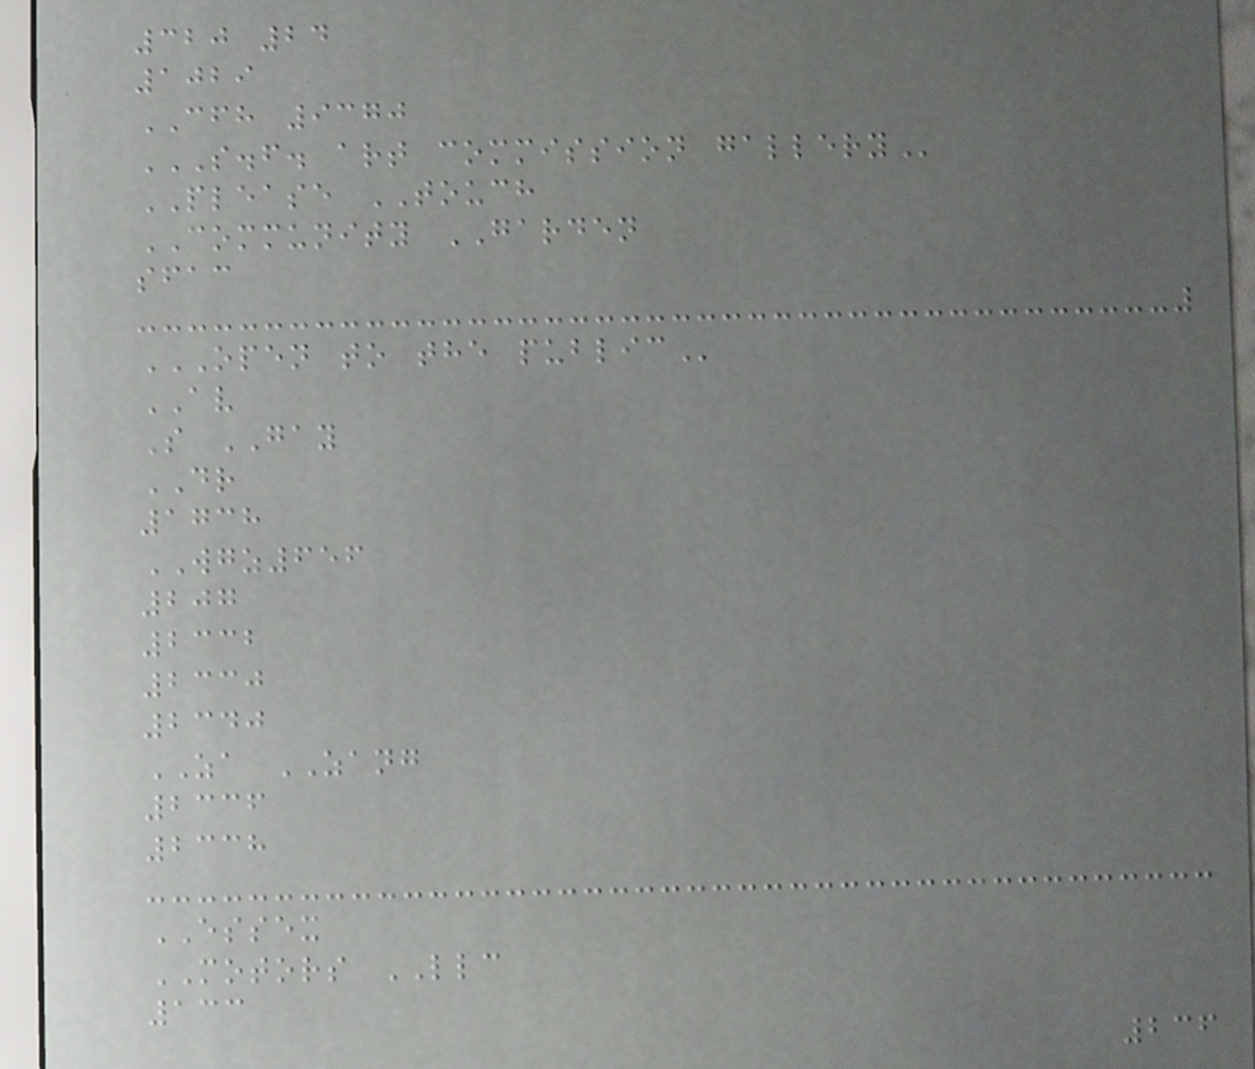320 24
1029
CFH 9370
S.F. ART COMMISSION GALLERY
PLEASE TOUCH
COMMUNITY GARDEN
sfac
OPEN TO THE PUBLIC
AV
S GAY
DR
1738
WGZ656
207
2332
2330
2340
ZA ZANG
2336
2338
ESSEX
MOTORS LLC
133
236
